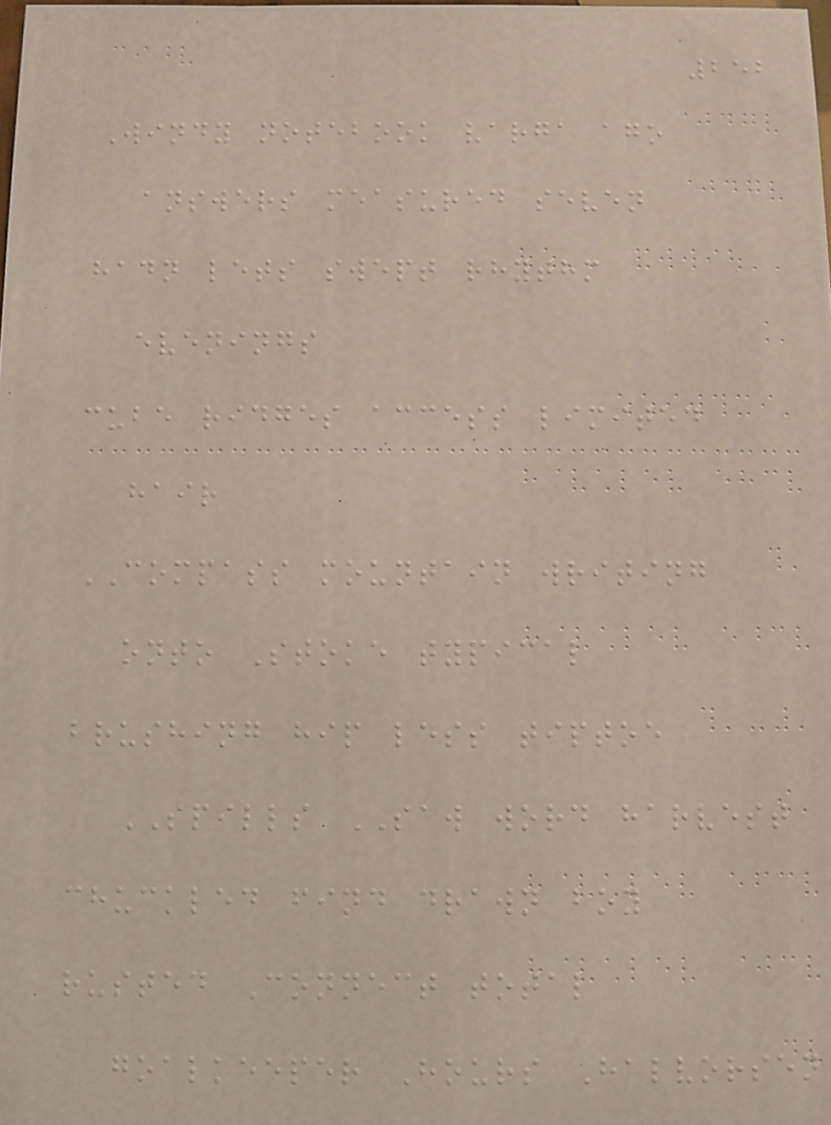252
Windy notebook varga ago
answers measured seven
hadn lets swept rhythm
evenings
cube ridges access limited
hair
COMPASS mountain writing
onto Stoke typical
brushing hip less tiptoe
SPILLS SAW word harvest
chuckled find drawn boy
rusted Connect total
goalkeeper Hours Halvorsen
